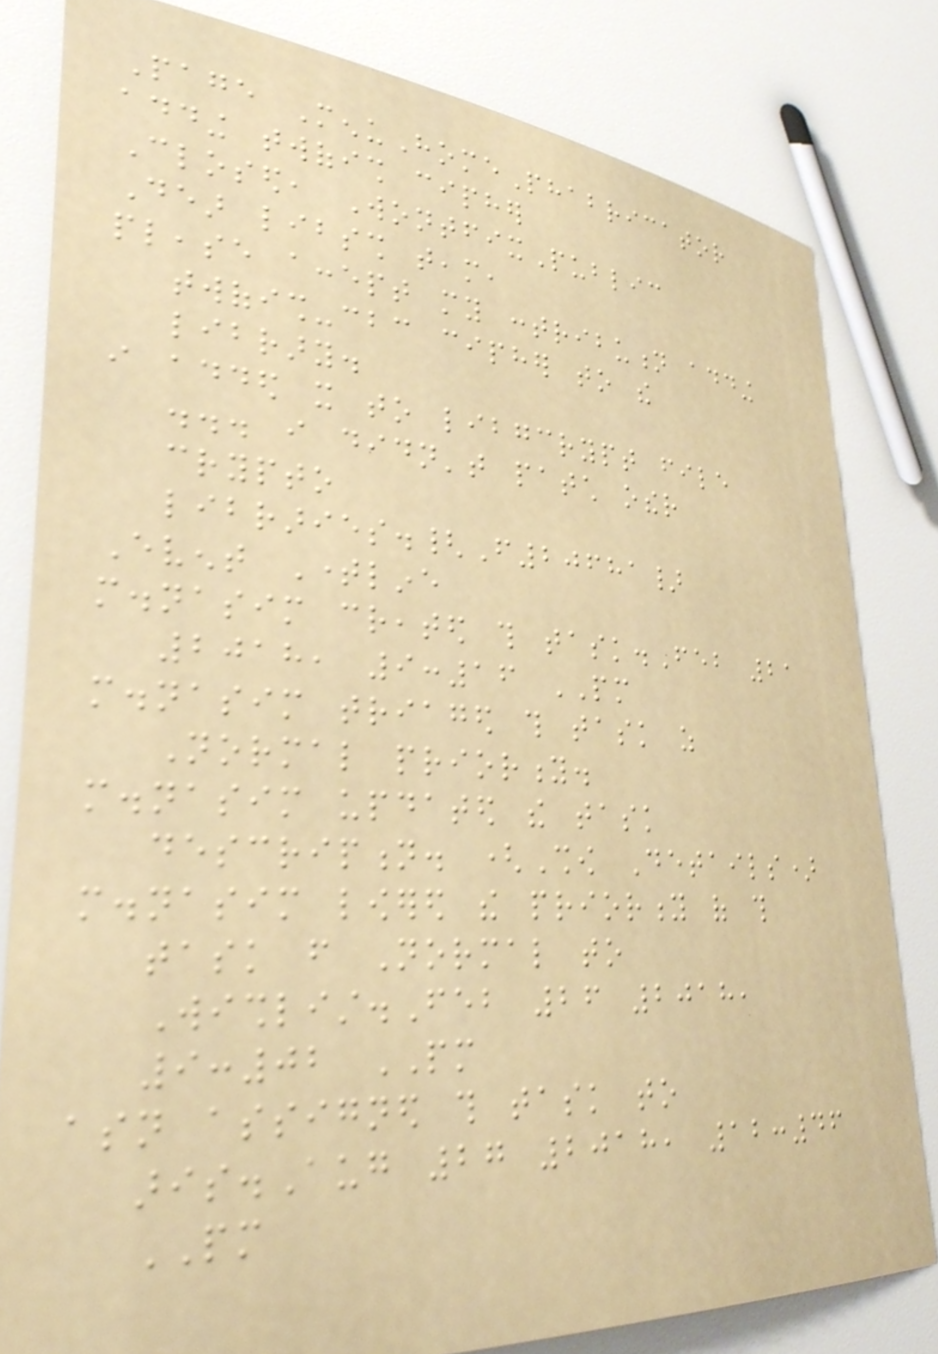Page MenuHomePhabricator
adding twofish cipher
Closed, WontfixPublic
Dear libssh team,
please accept my contribution adding
twofish-cbc cipher to the
library.
i added it to libgcrypt file
... i didn't patch other
crypto
libraries.{F20681}
Event Timeline
m.nasim created this task.Feb 21
2018, 9:16 PM
m.nasim triaged this task as
Normal priority.
m.nasim updated the task
description. (Show Details)
m.nasim lowered the priority of this
task from Normal to
Wishlist.Feb 26 2018,
9:02 PM
asn assigned this task to
aris.Aug 27 2018, 12:46
PM
